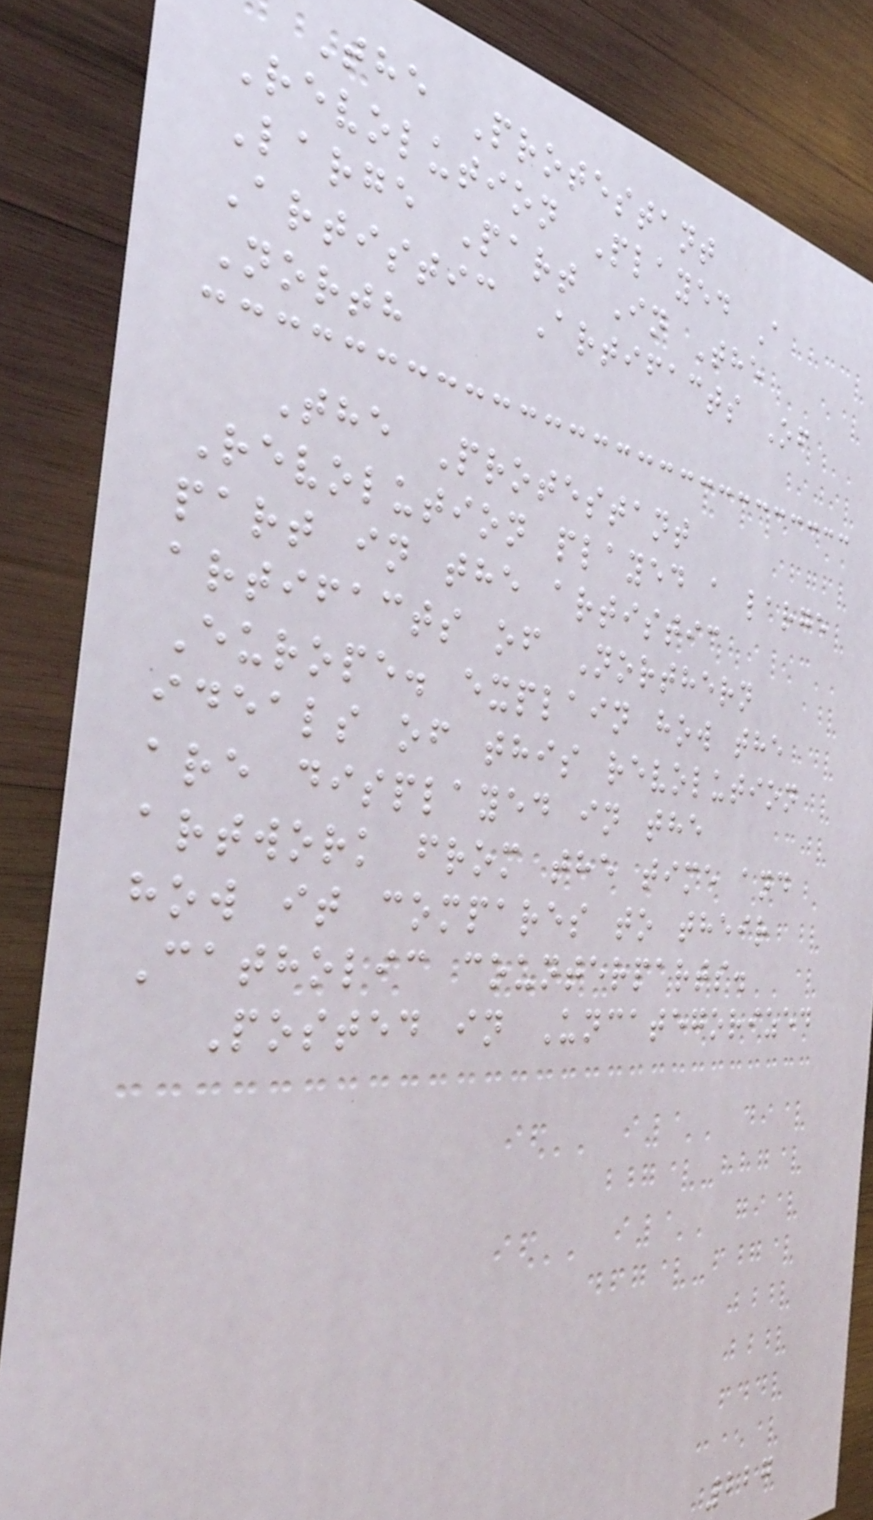The Protestant
Revolution Played A
Large Part In The
Artistic Artifacts Of
North
The Protestant
Revolution played a large
part in the artistic
artifacts of Northern
Europe. explain how the
ideals of this revolution
are displayed in the
artwork from the time and
how it compares to their
Catholic counterparts.
Posted in Uncategorized
227
